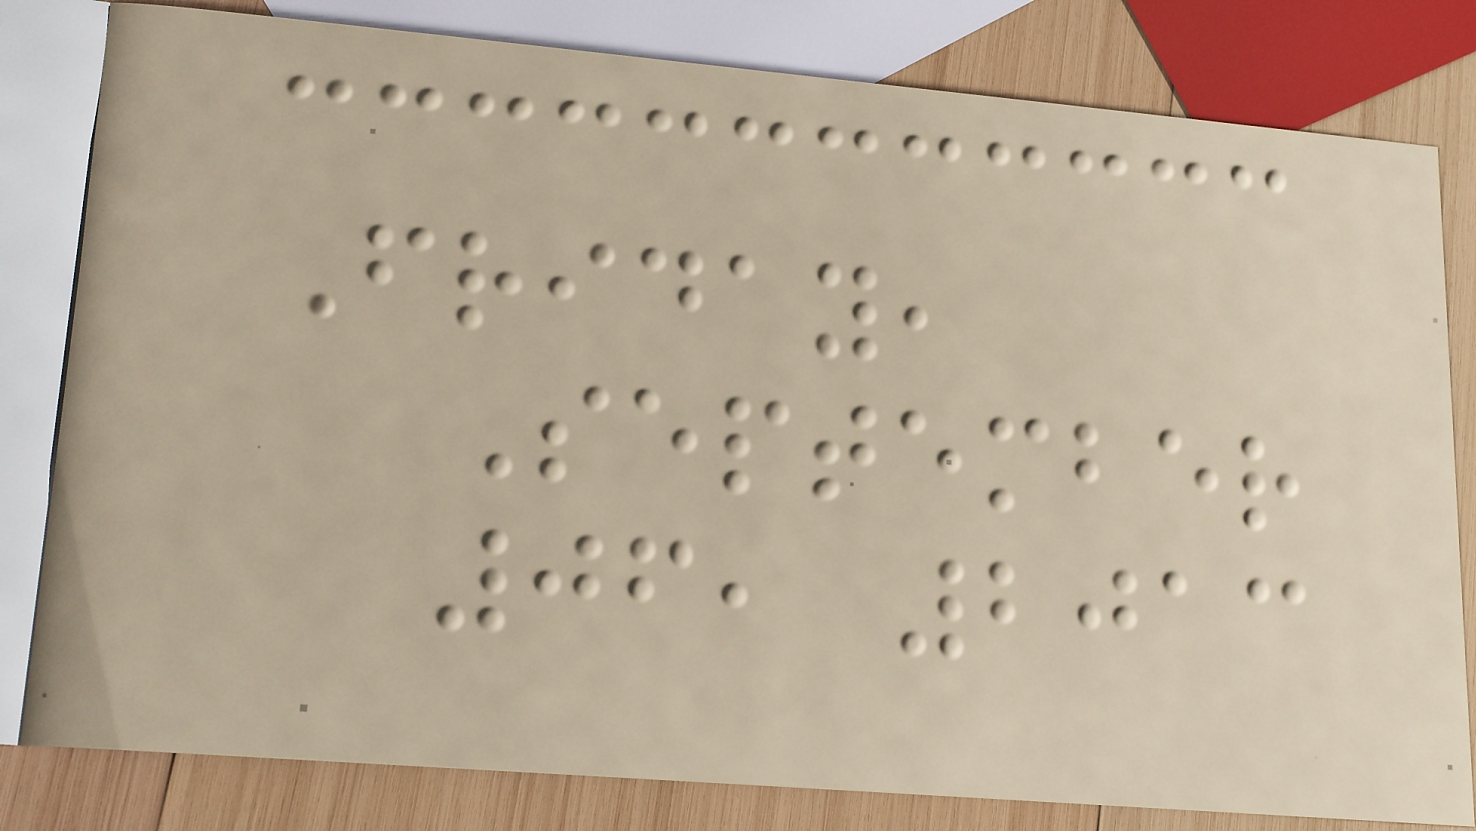Friday,
September
06, 2013
